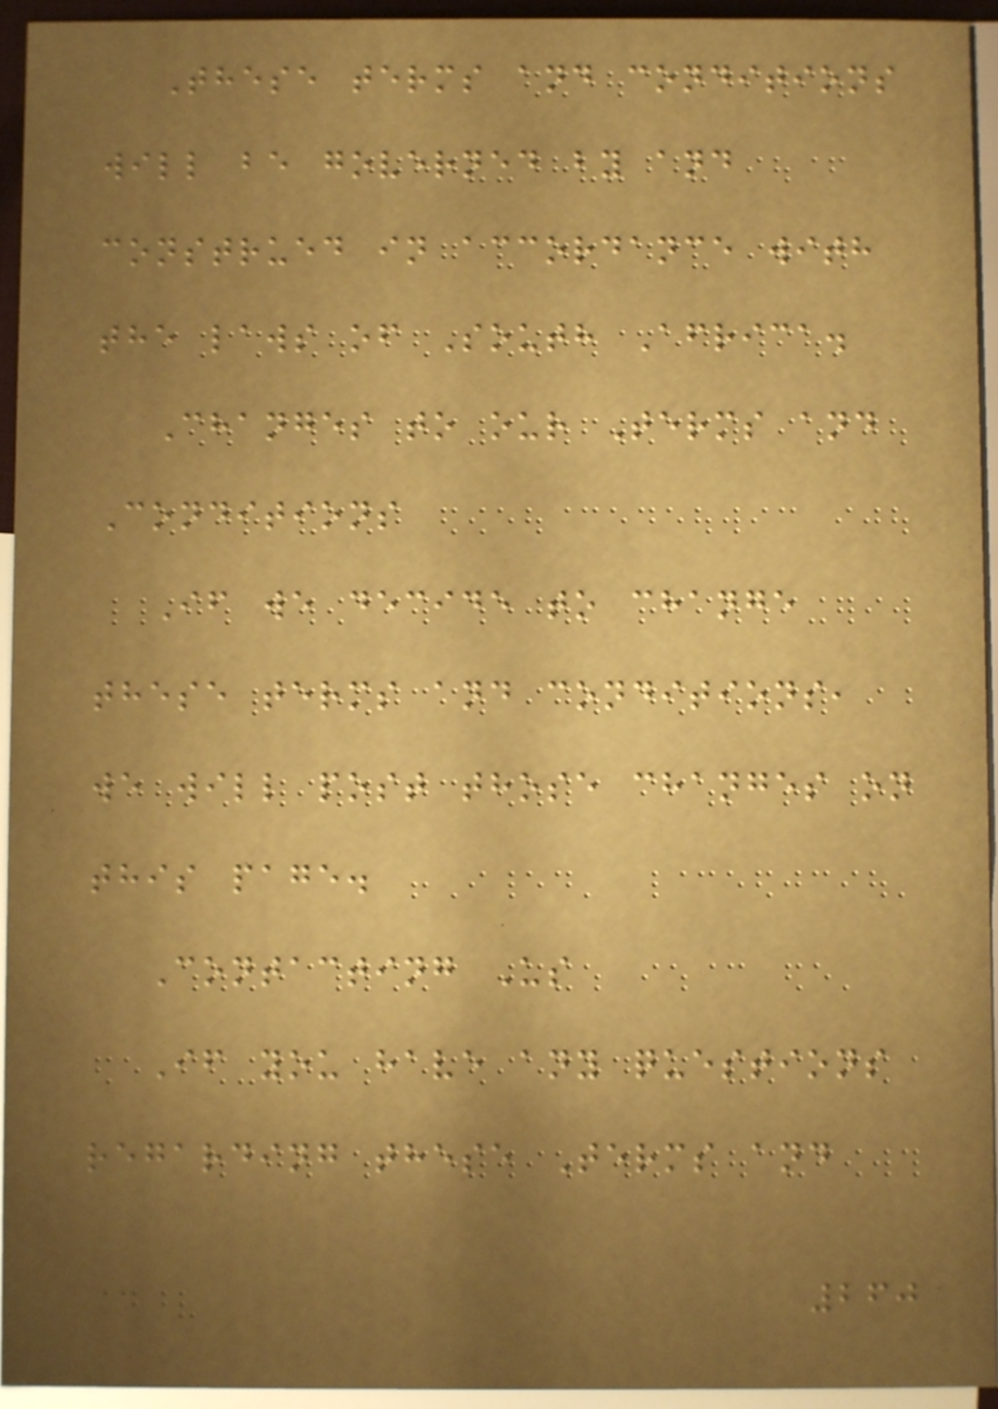These terms and conditions
will be governed by and
construed in accordance with
the laws of South Africa.
Changes to our Terms and
Conditions
If we decide to change
these terms and conditions,
we will post those changes on
this page.
Contacting Us
If you have any questions
regarding these Terms and
260
